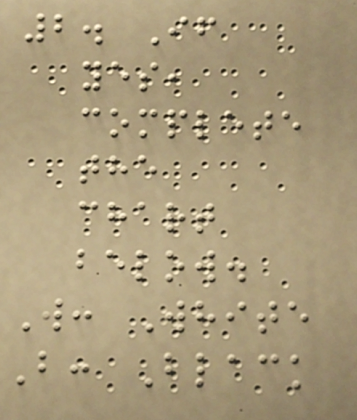2. If
yes,
complete
the
chart
below.
W: White
B: Black
